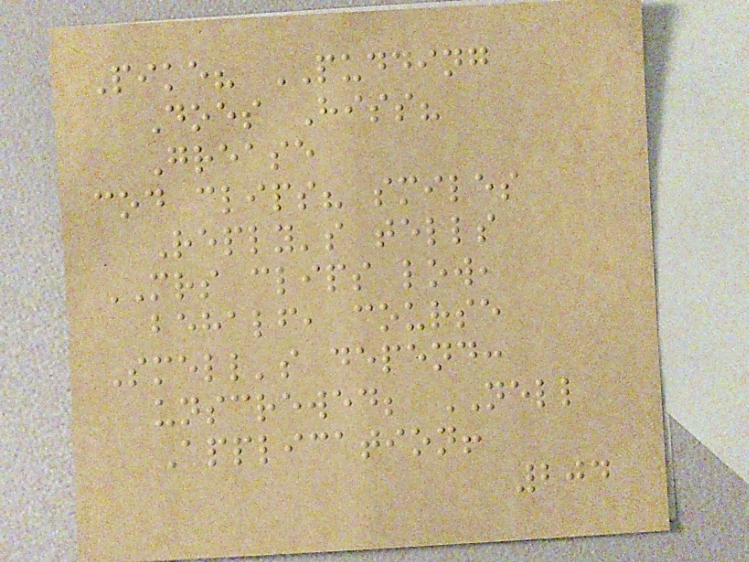Pike? PUDDING
Does Hiss?
Grease
cod clips? smiles
Reply's tells
MRS clips low,
behalf, course
Smell's depend:
unscrewed; NELL
Application!
204
